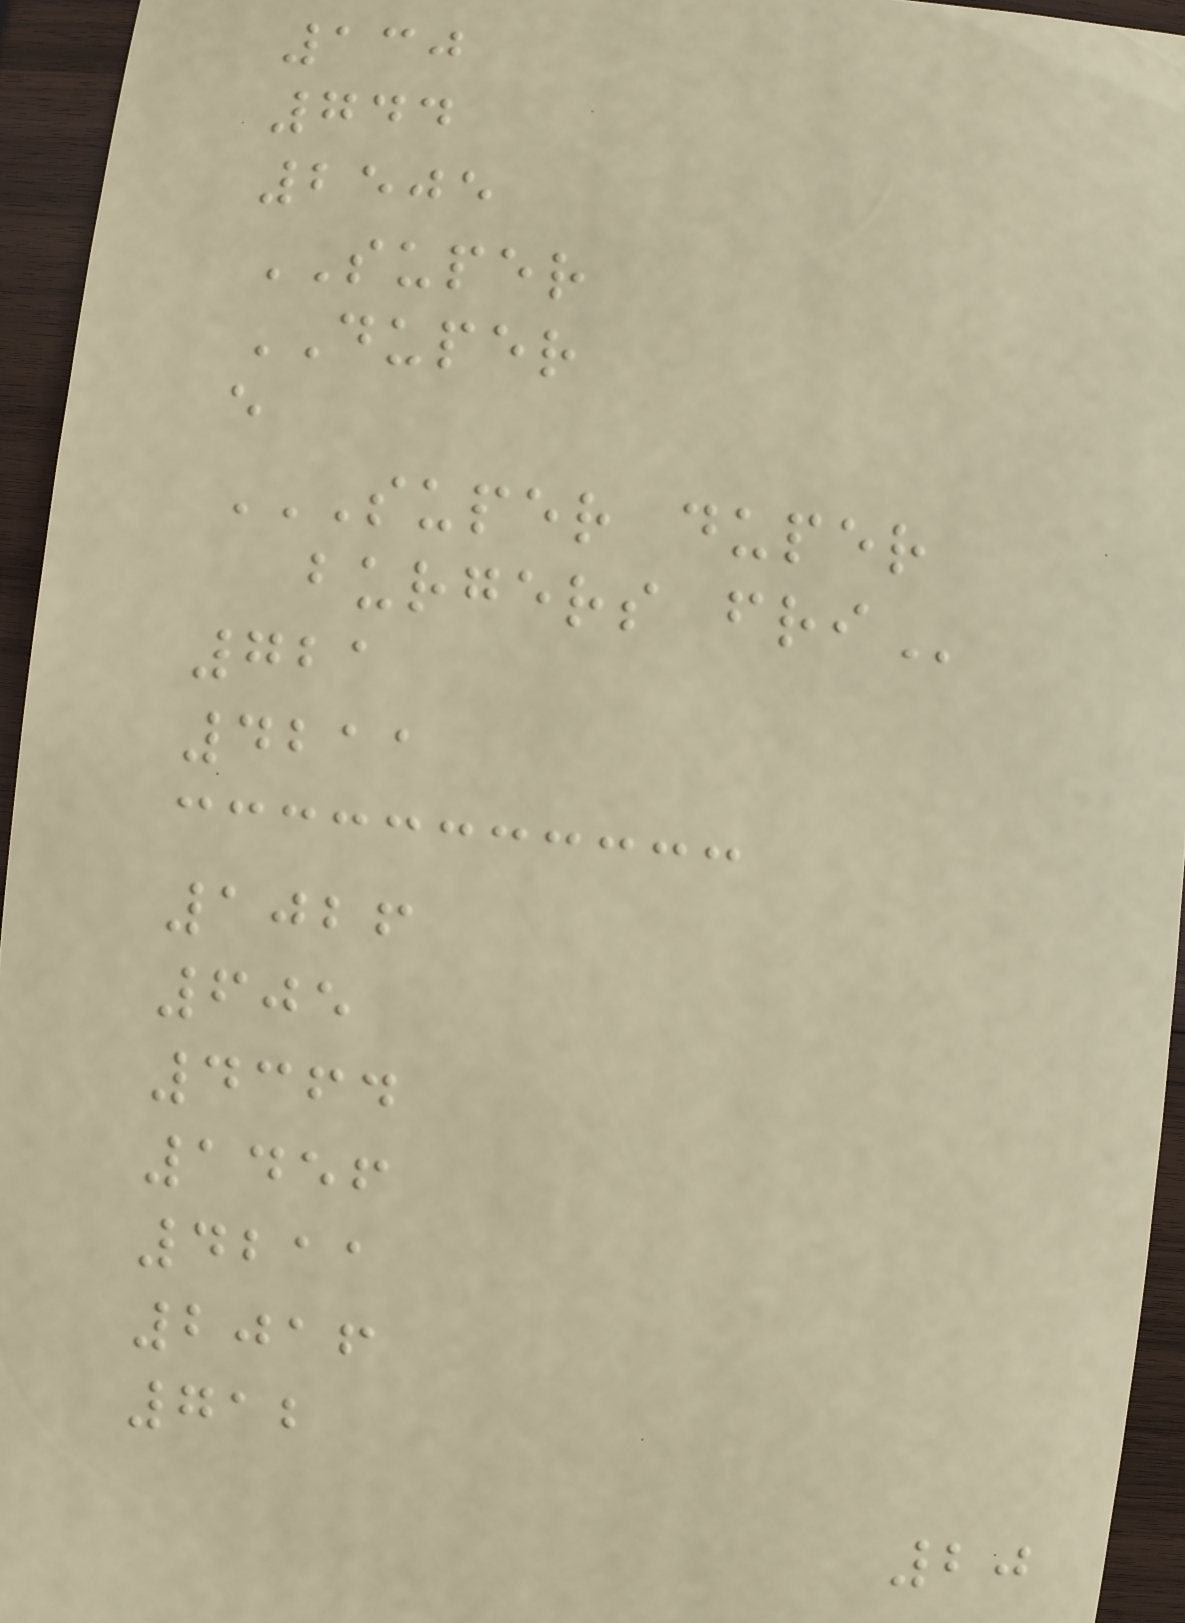130
744
2505
SUPER
DUPER
e
SUPER DUPER
BURGERS FRI
721
4211
1026
605
4364
1456
4211
2016
712
20
